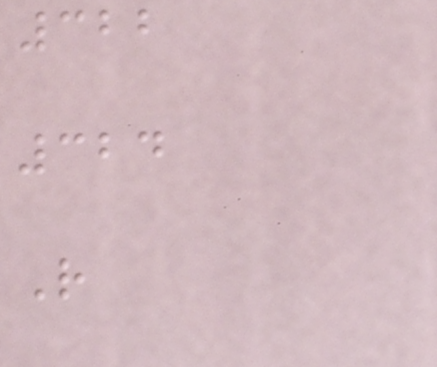322
324
R
